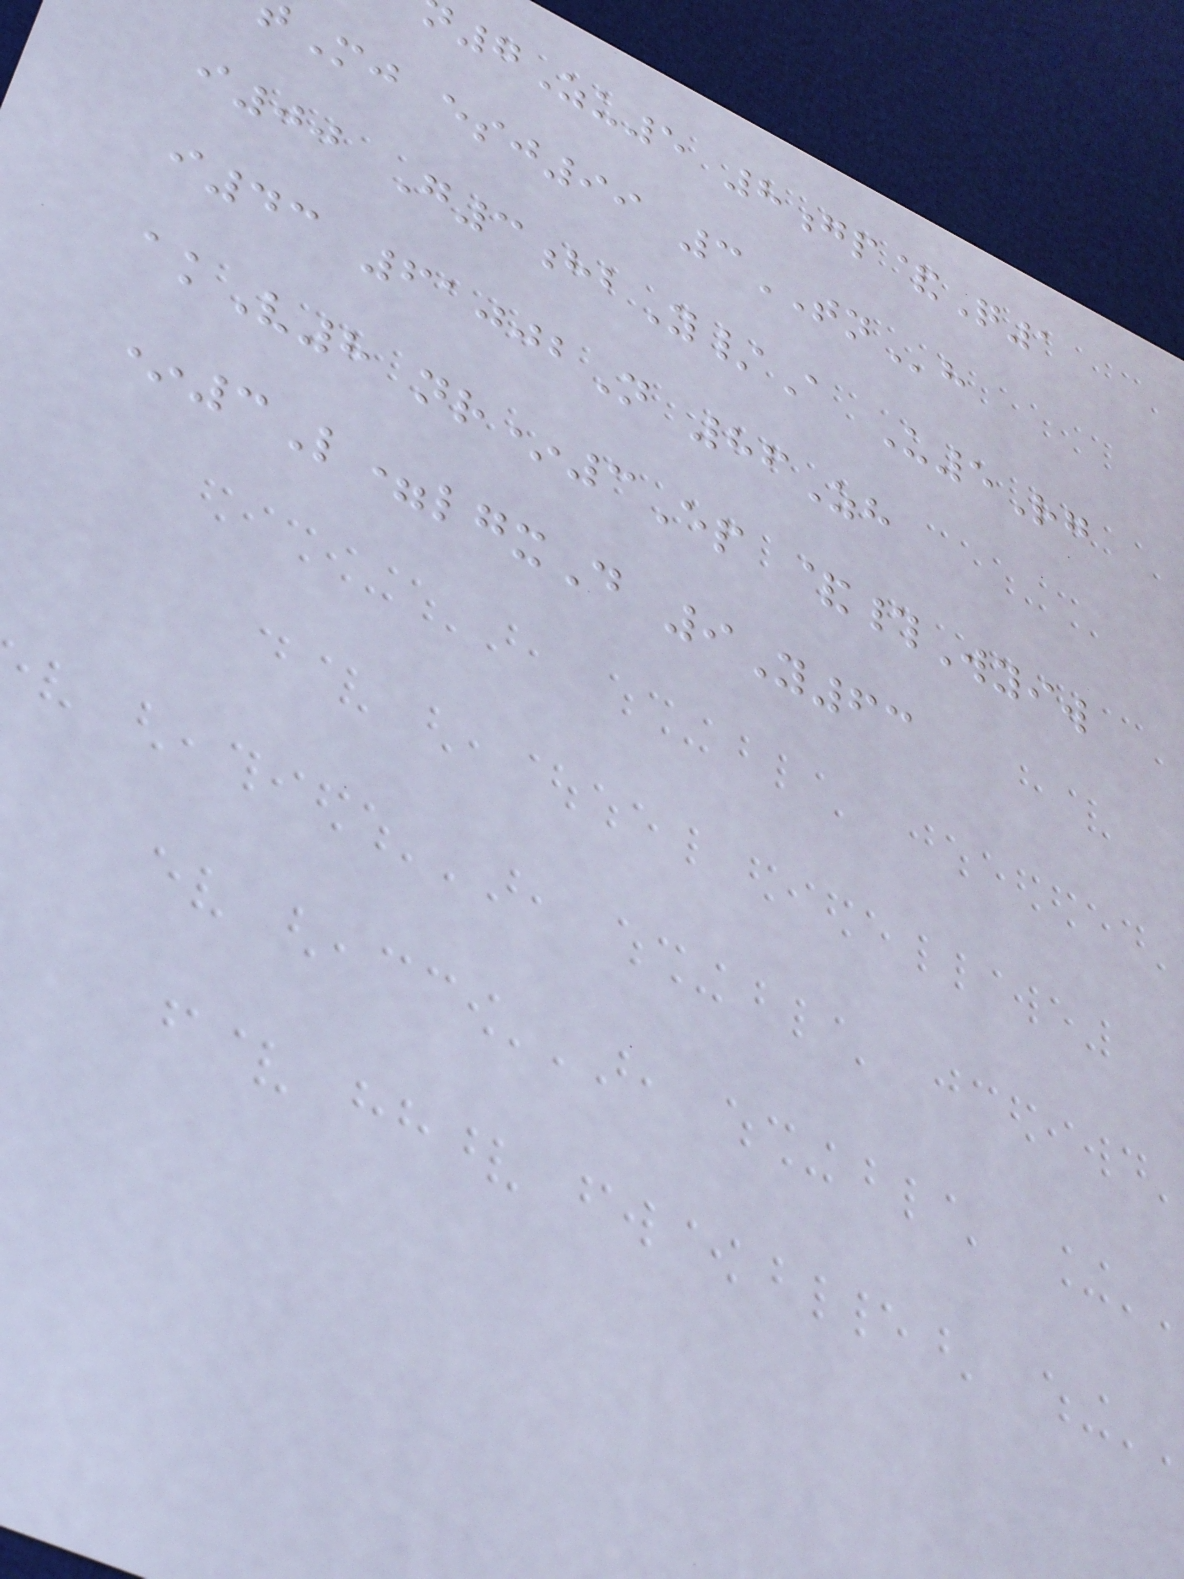7Zu5 8gp&Q1
Mj esj99 3TNh
i00 G3hbY/A U5Rg
i43 61002N 86Zh
akV8 nr*3Ep &#Wyiw
*3L=lgxD 9Y63
